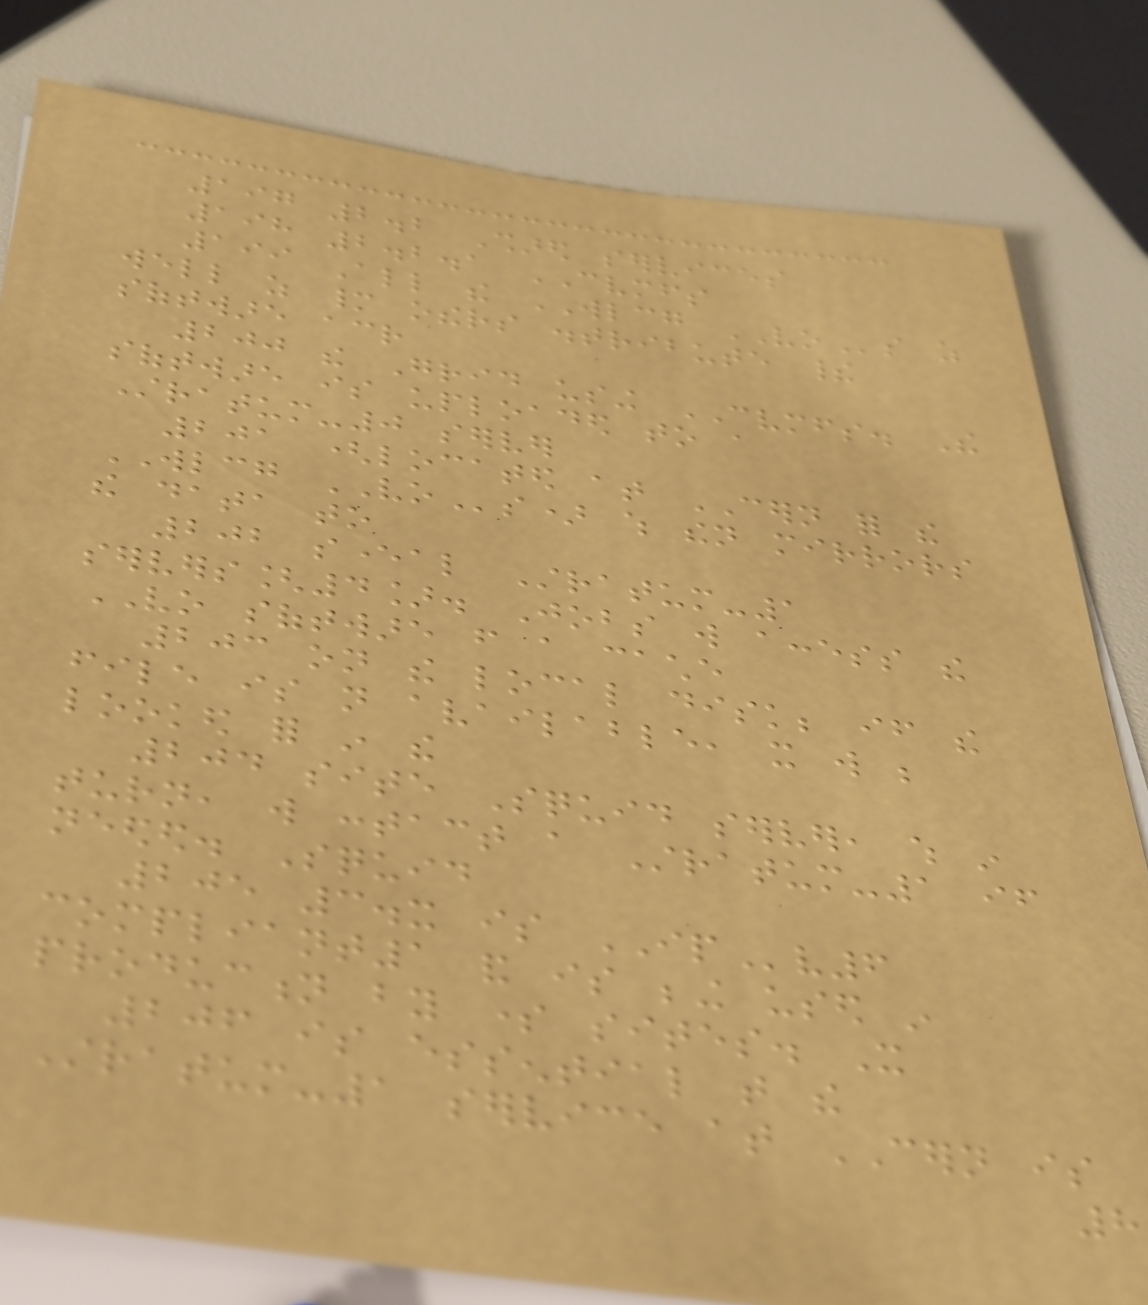197 2.2 Shared services
198 2.2.1 CVMFS
199 All the WLCG VOs as
well as many others distribute their
software across
200 the Grid using CVMFS. The
software is uploaded to a
Stratum-0 server
201 (located at CERN for the
WLCG VOs) which then mirrors
the data to
202 several Stratum-1
servers[4]. Jobs will access the
VO software from a cache
203 on the local disk; if the
file is not available, it will be
looked for in the
204 site Squid server, which in
turn, will contact a Stratum-1 if
needed. Squid
205 3.x is IPv6
compliant1 and is being used in
production by some sites. It
206 is essential that the
Stratum-1 service at CERN is
8
